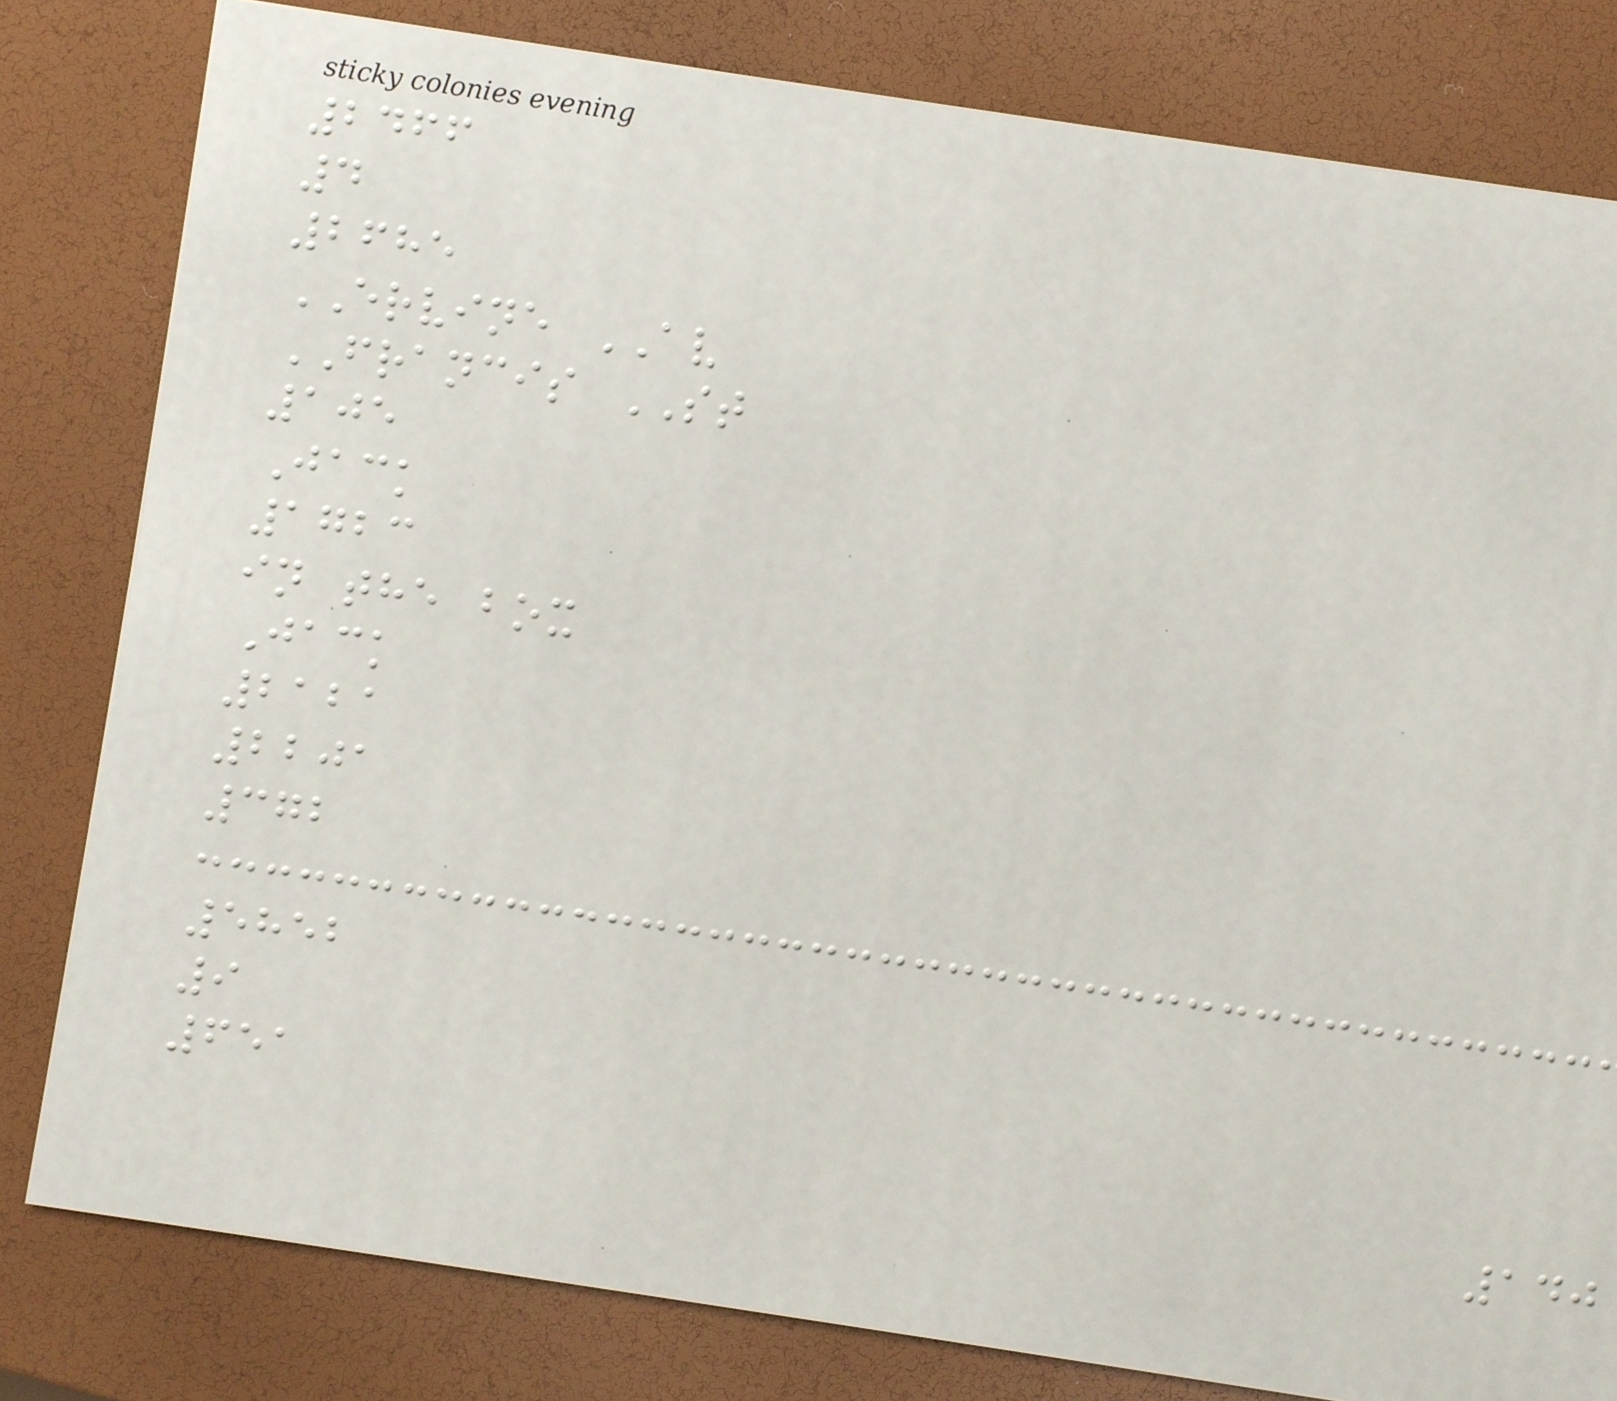2466
4
2685
ERVINE AV
FRANCIS ST
105
Jack
1723
in the box
Jack
2121
2201
372
5852
9
651
140
